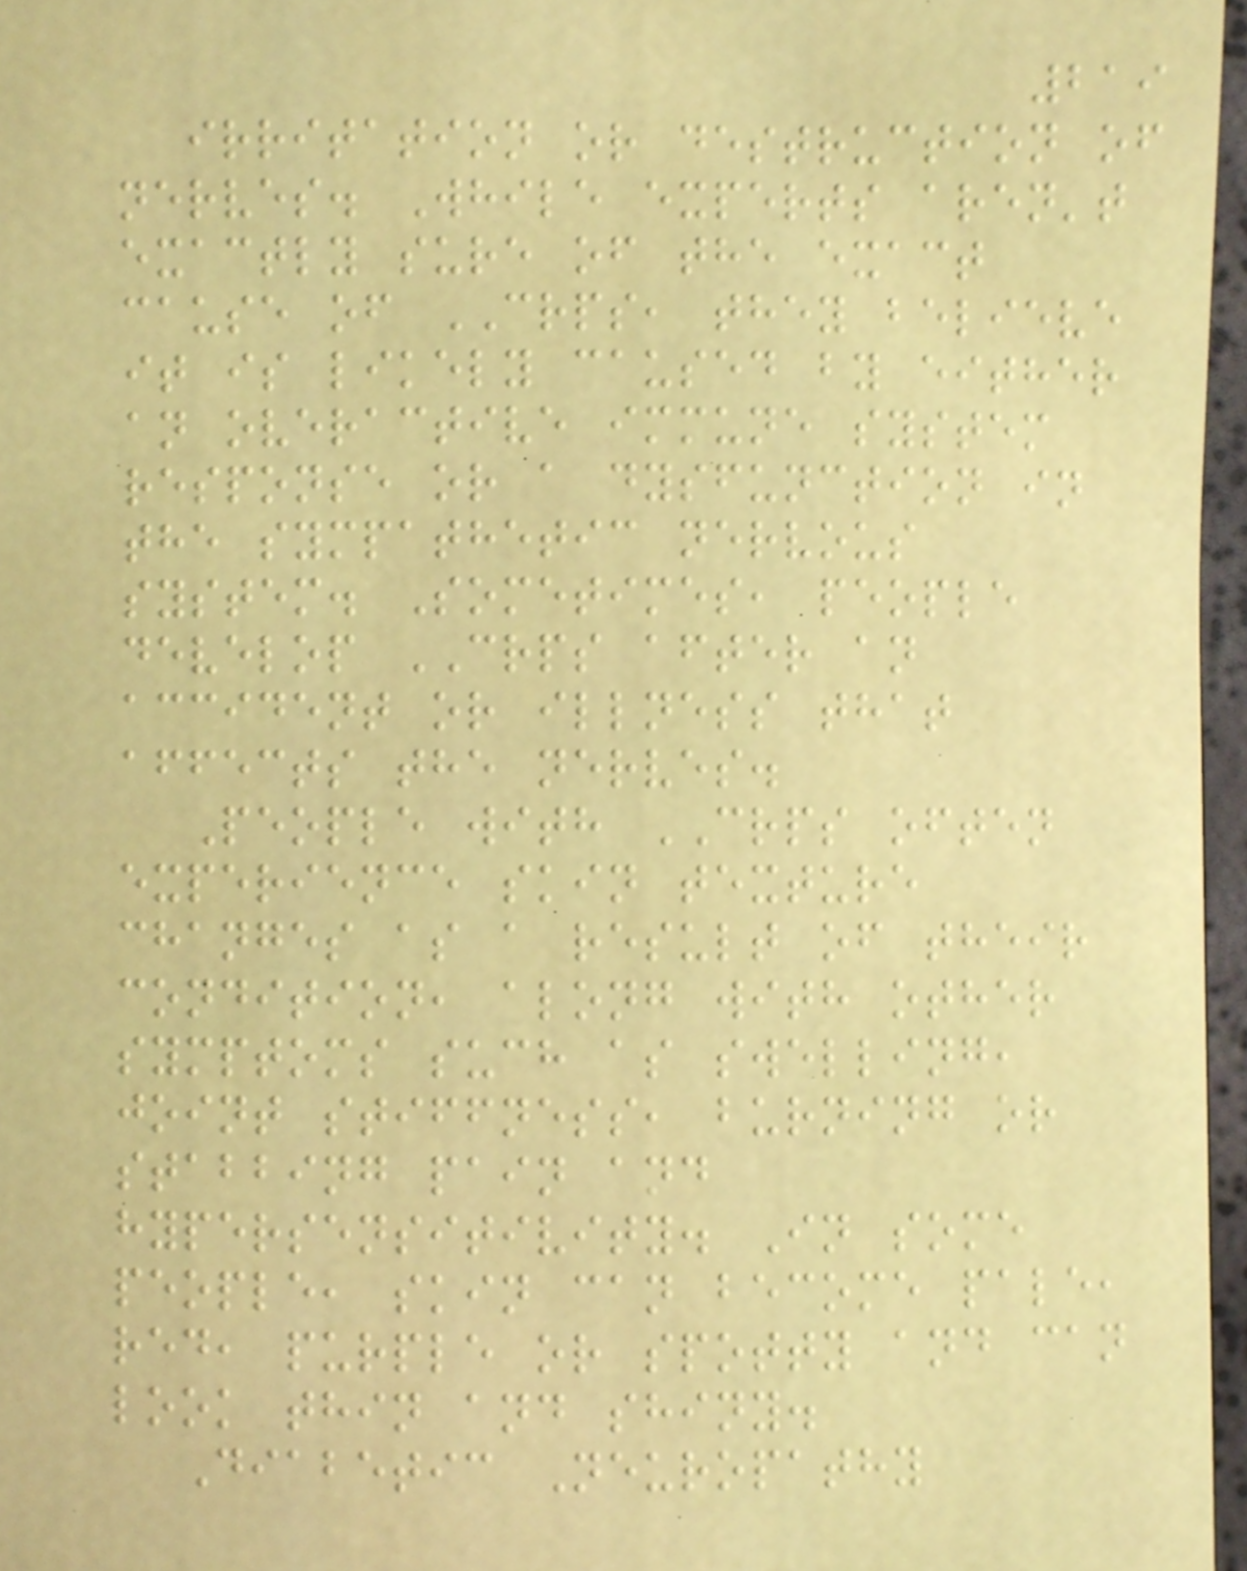219
irritation or destruction of
nerves. While experts aren't
exactly sure of the exact
cause of CRPS, they believe
it is likely caused by either
an overactive immune system
response or a dysfunction in
the sympathetic nervous
system. Sometimes, people
develop CRPS after an
accident or illness that
affects the nerves.
People with CRPS often
experience skin texture
changes as a result of their
condition, along with other
symptoms such as swelling,
joint stiffness, burning or
stabbing pain and
hypersensitivity. In some
people, skin can become pale,
red, purple or spotty and can
look thin and shiny.
Diabetic Neuropathy
